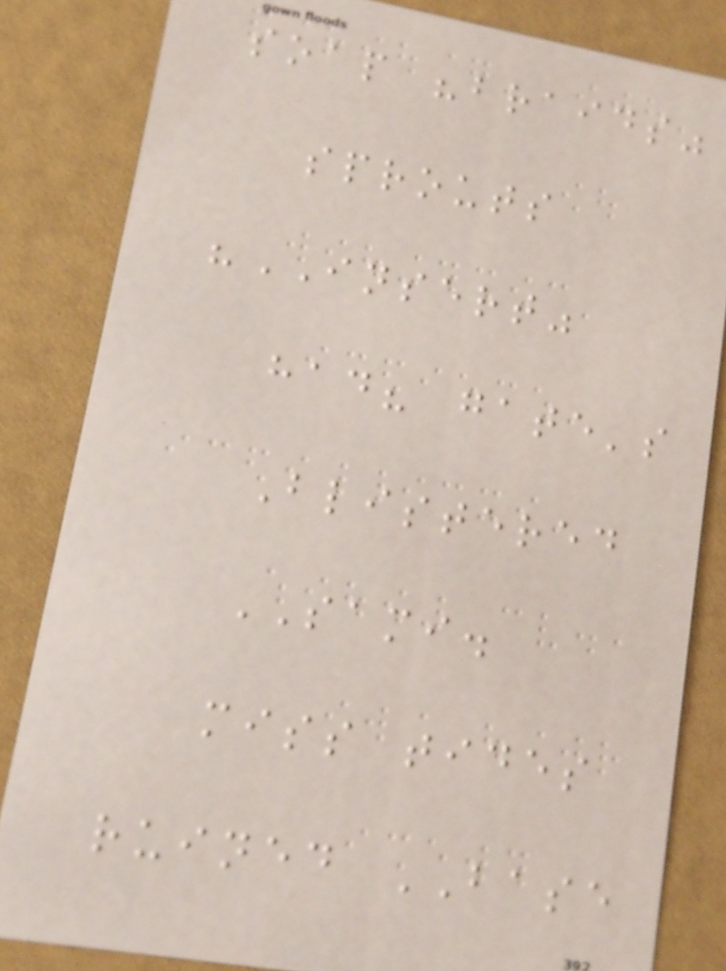soap "braids"
sprouts
"INSERT"
had? gate's
Blistered
SAMI.
miss tides
ruined BASE
